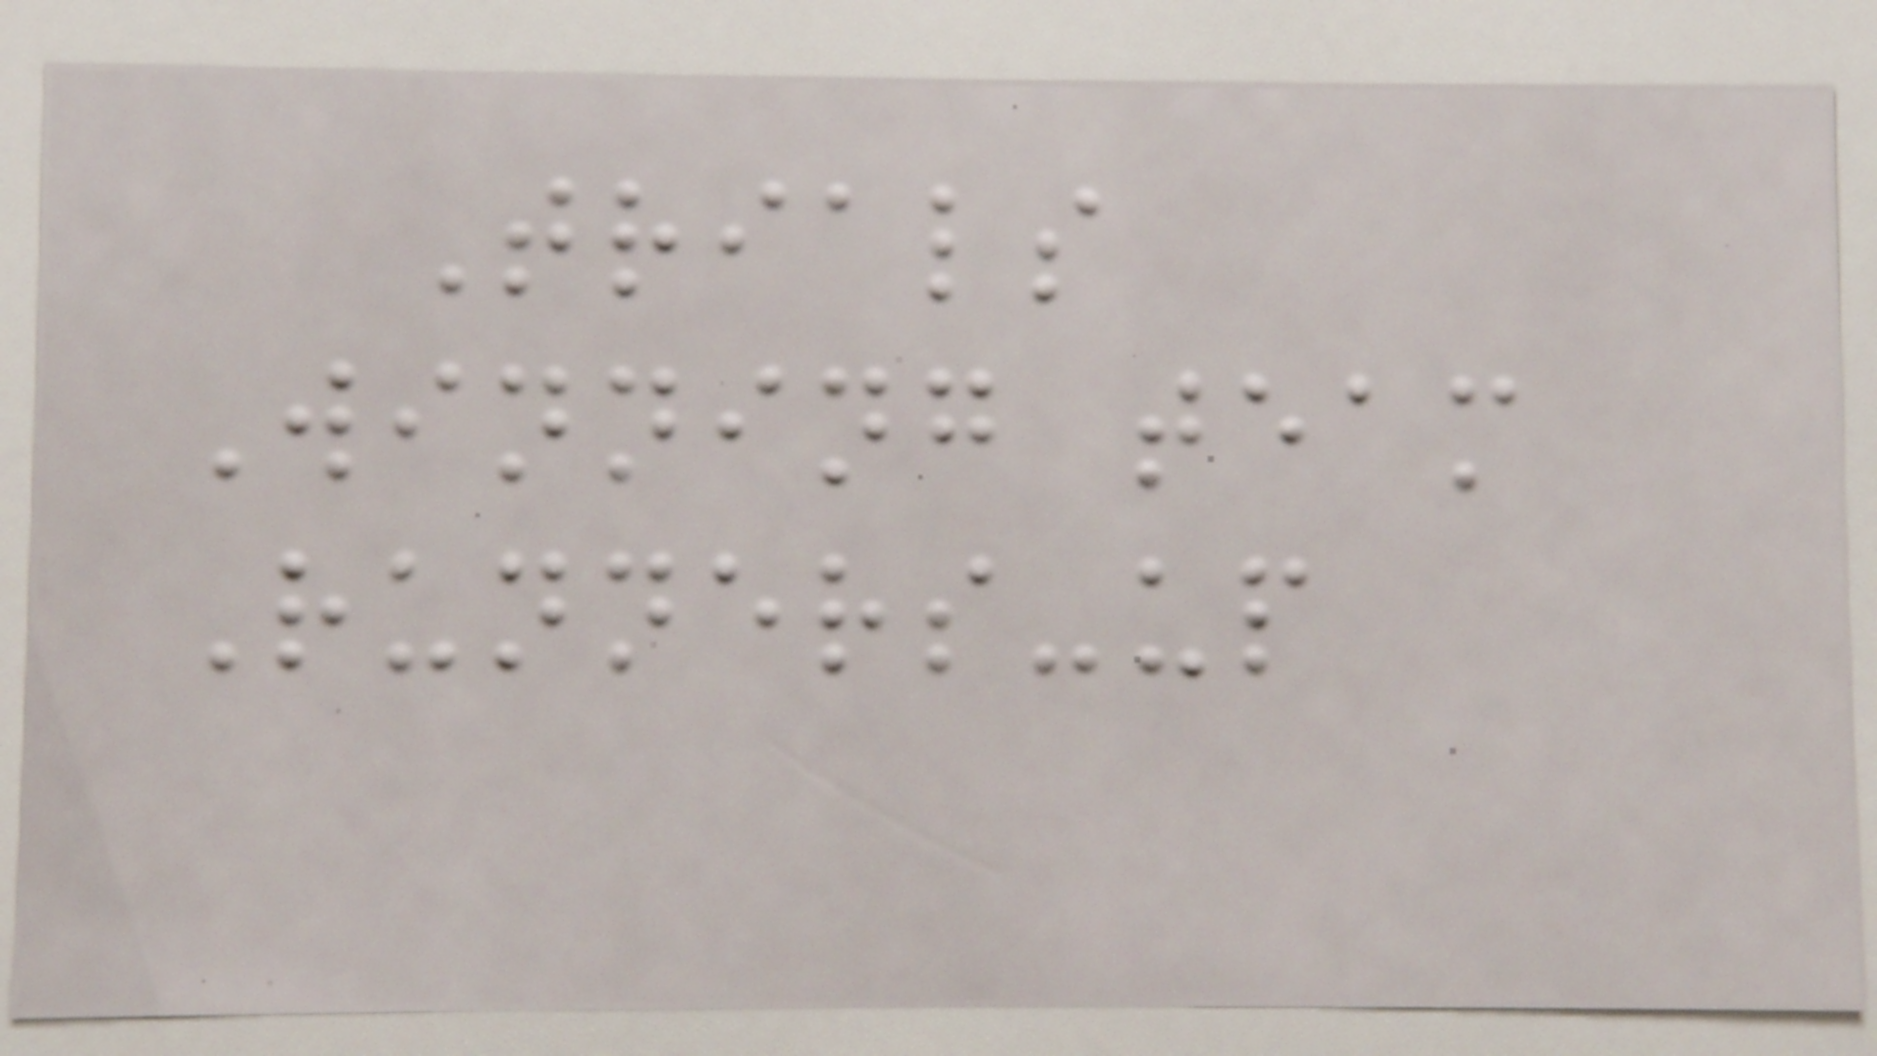Trials
Winning team
Runners-up
